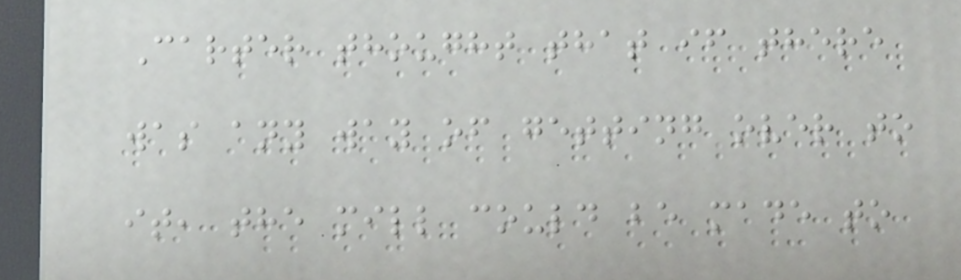Carter thought that if there
was any way of getting over to
it, the mill could be made to
